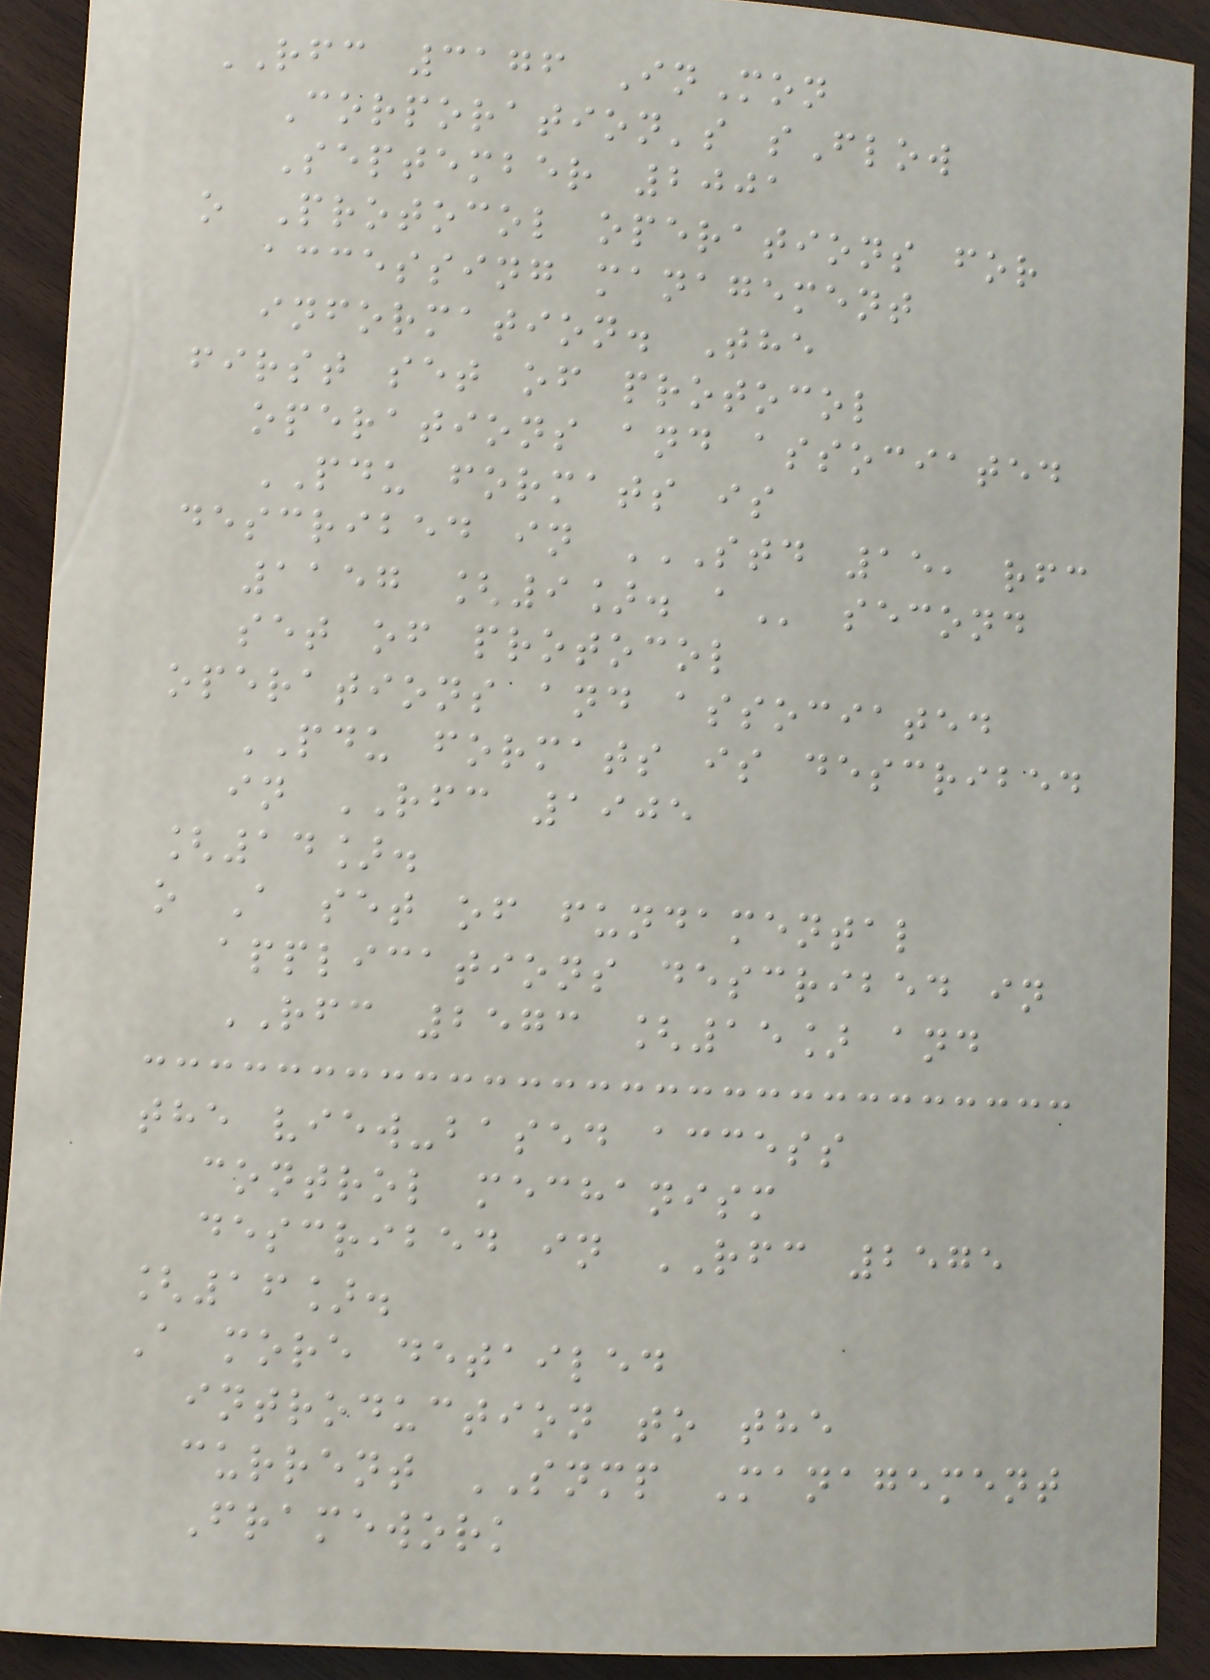RFC 3176 InMon
Corporation's sFlow
September 2001
o Protocol operations for
accessing management
information. The
first set of protocol
operations and associated
PDU formats is
described in STD 15, RFC
1157 [9]. A second
set of protocol
operations and associated
PDU formats is described
in RFC 1905
[14].
o A set of fundamental
applications described in
RFC 2573 [15] and
the view-based access
control mechanism
described in RFC 2575
[16].
A more detailed
introduction to the
current SNMP Management
Framework
